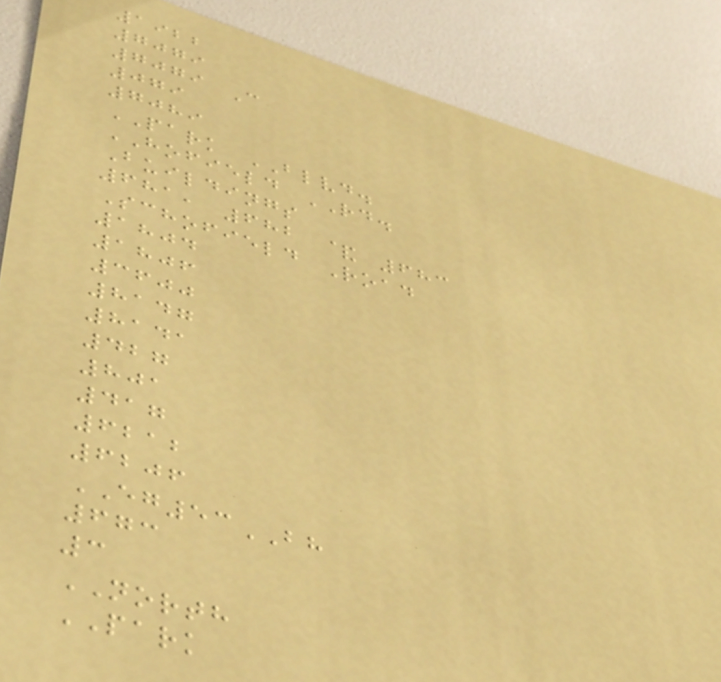1922
7079
7079 C
079
7089
PARK BLVD.
HOFIELD RD.
Buildings
681, 682 & 683
Schofield Road
1804
1806
3600
8147
8141
427
801
417
6212
6206
EG53BH
673
3
NORTH
PARK
